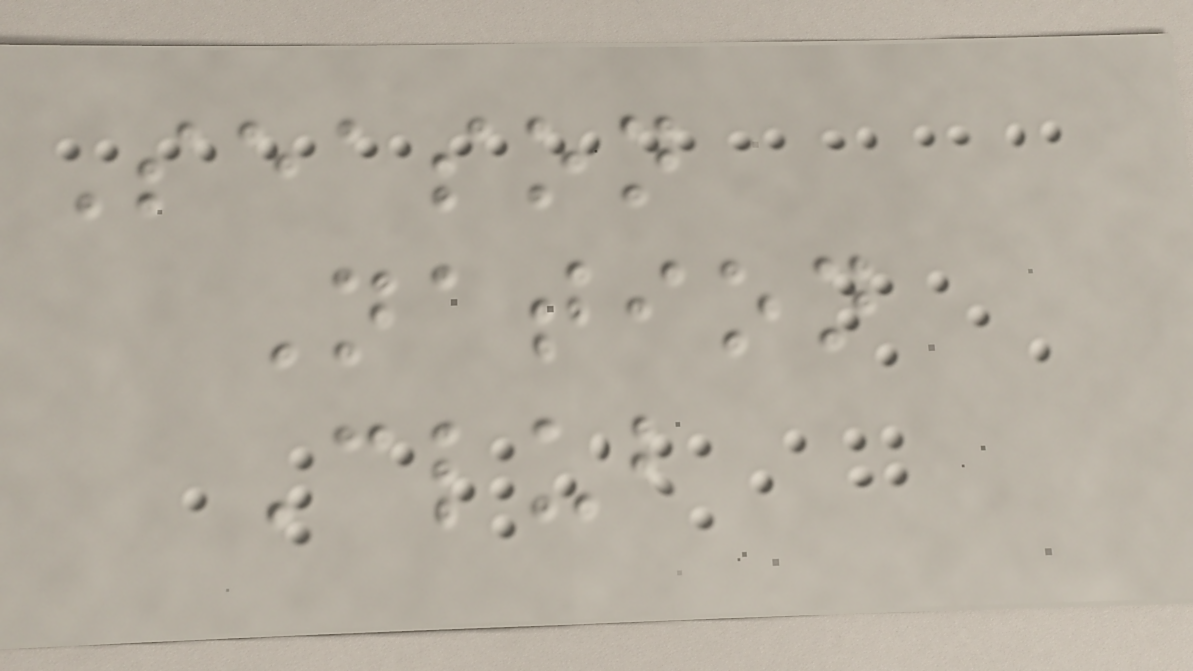Season
Nation
Club
